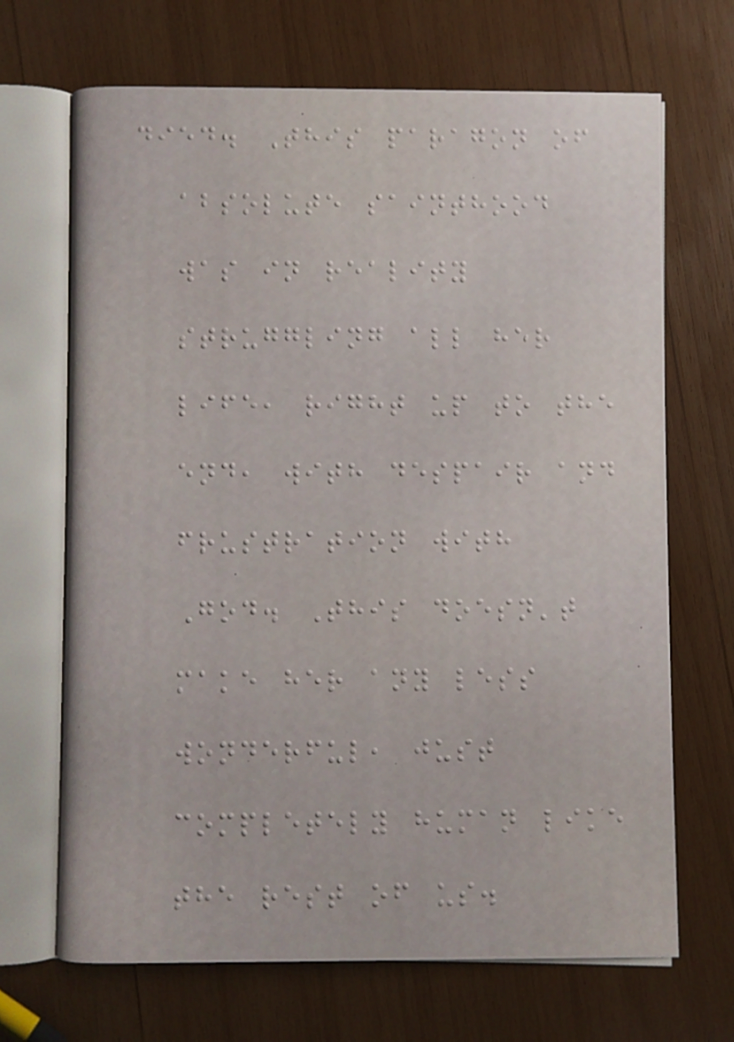died. This paragon of
absolute sainthood
was in reality
struggling all her
life, right up to the
end, with despair and
frustration with
God. This doesn't
make her any less
wonderful, just
completely human like
the rest of us.
